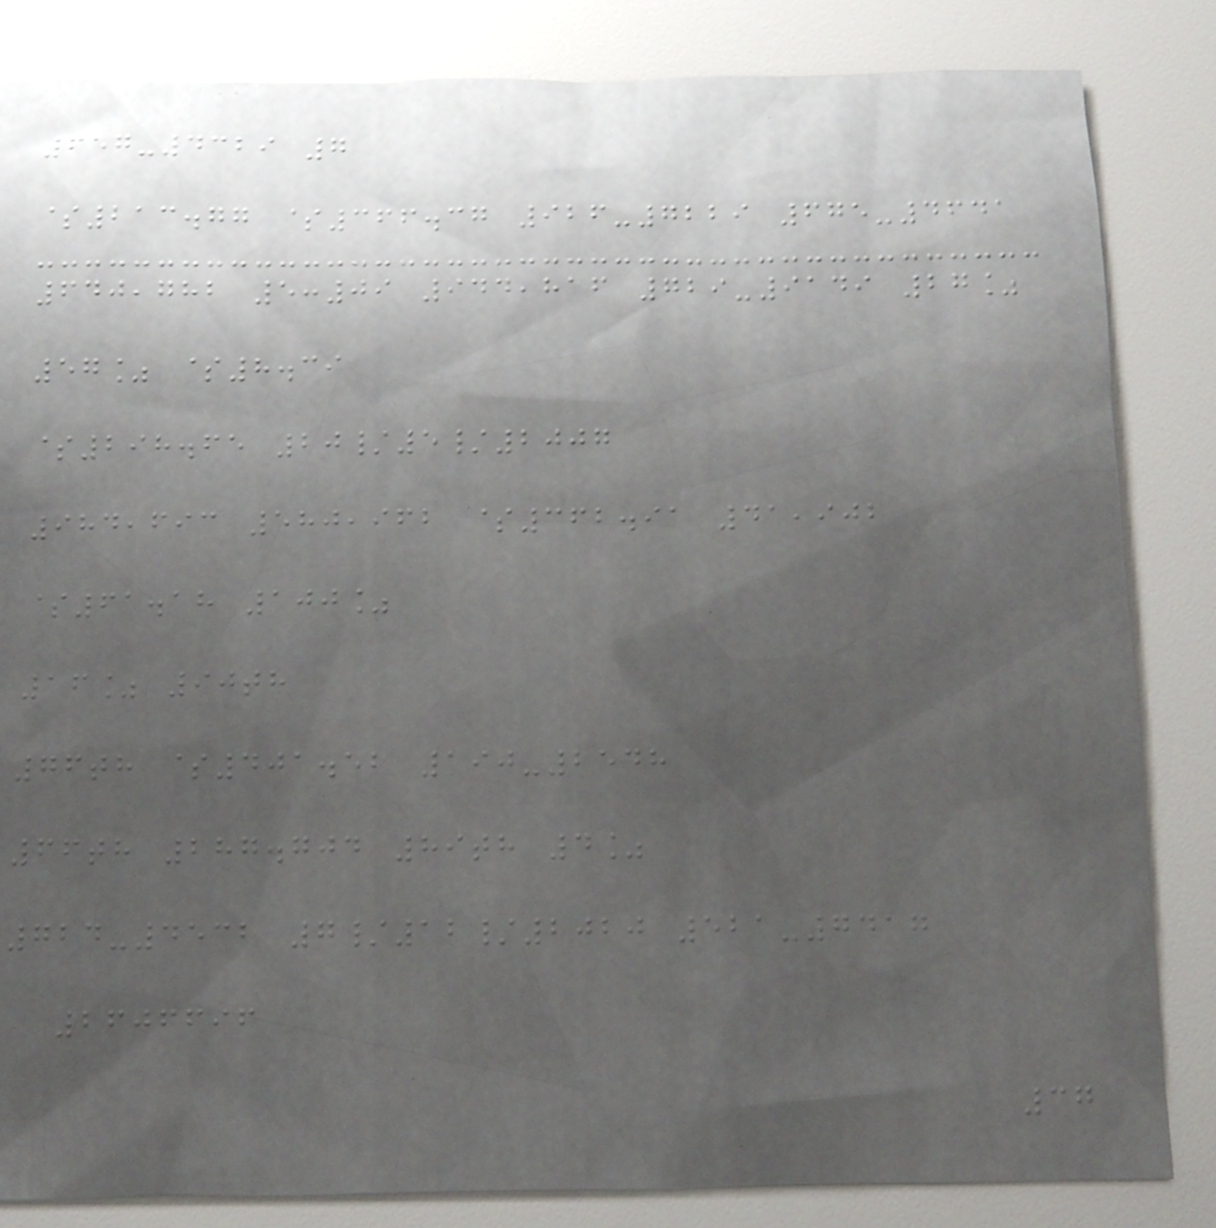657-4329 7
$213.77 $366.37 926-7229 675-4641
640,782 5:09 944,816 729-9149 27%
57% $8.39
$298.65 20/5/2007
984,693 580,962 $362.91 41,902
$61.18 100%
16% 90th
76th $401.52 190-2548
66th 287.704 89th 4%
724-4532 7/12/2020 521-7417
2606696
37
